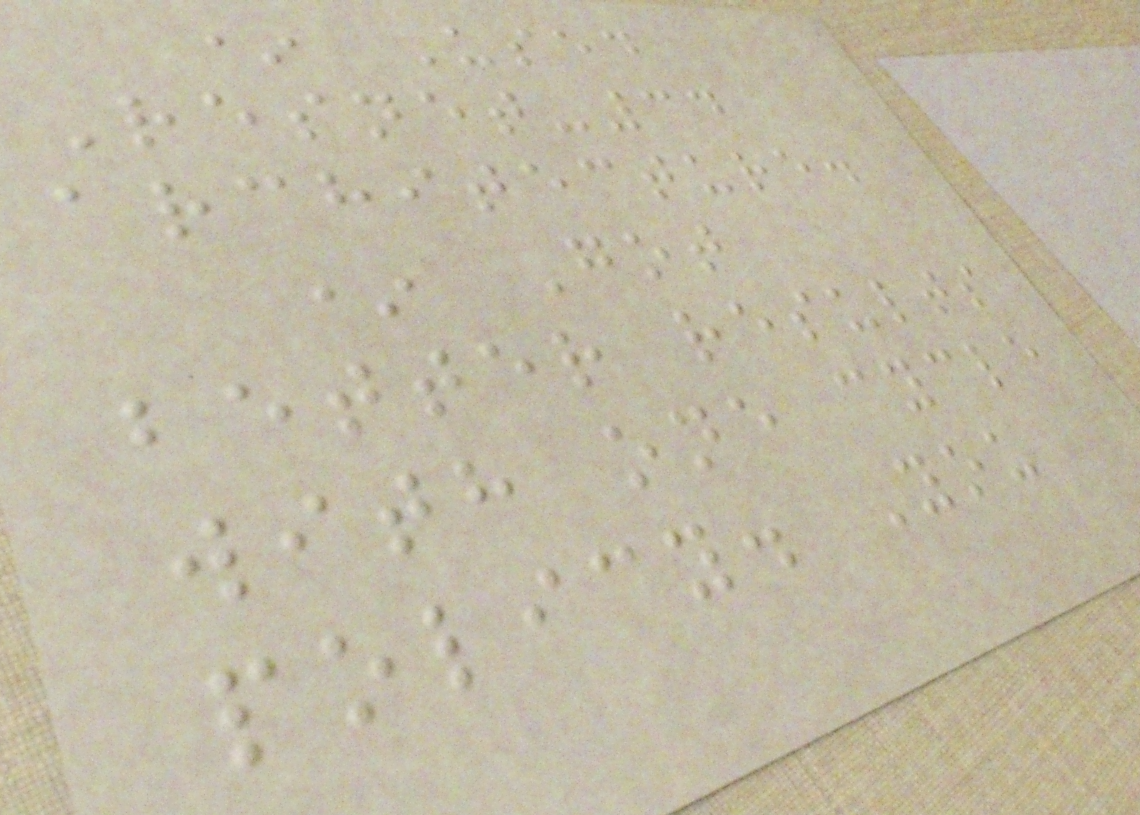* Used
Resnet-34
architecture.
* Got
better results
with one cycle
policy. You
